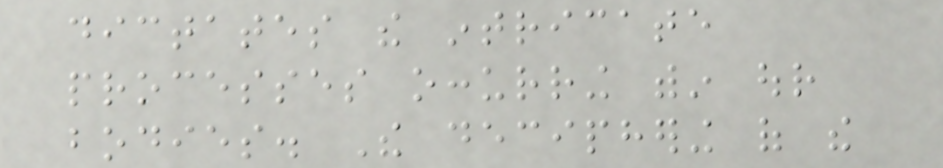dictates the intricate
processes occurring within our
bodies. The deciphering of the
